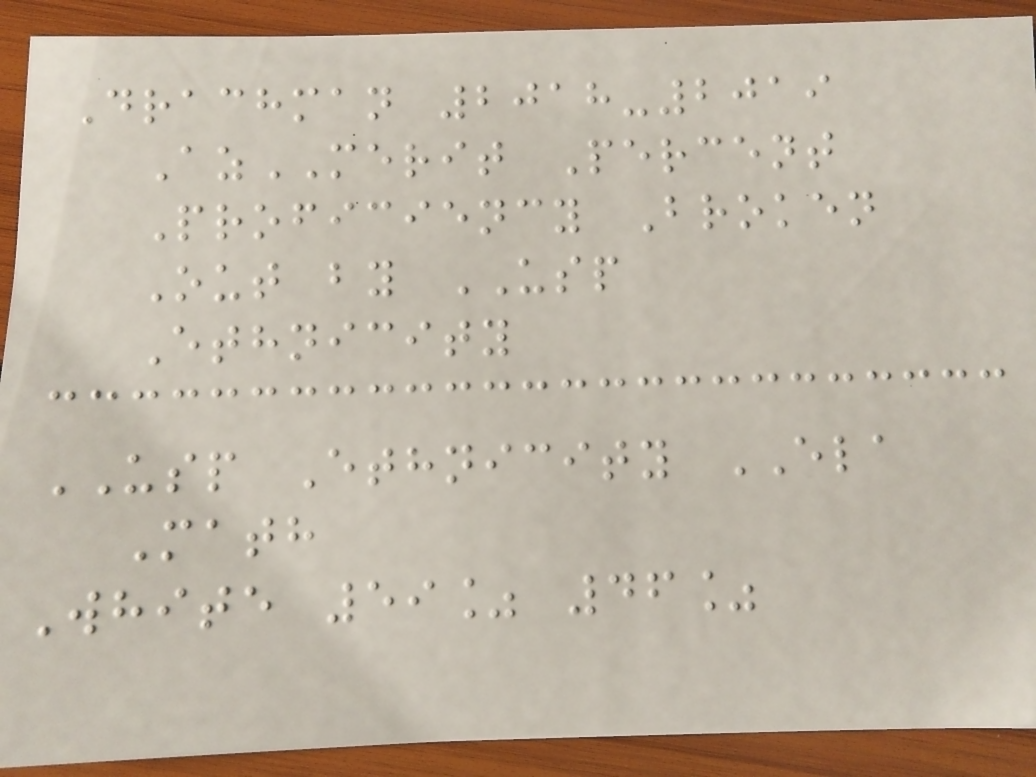Drachman 2018-2019
AzMERIT Percent
Proficiency Broken
Out by USP
Ethnicity
USP Ethnicity ELA
Math
White 59% 46%
